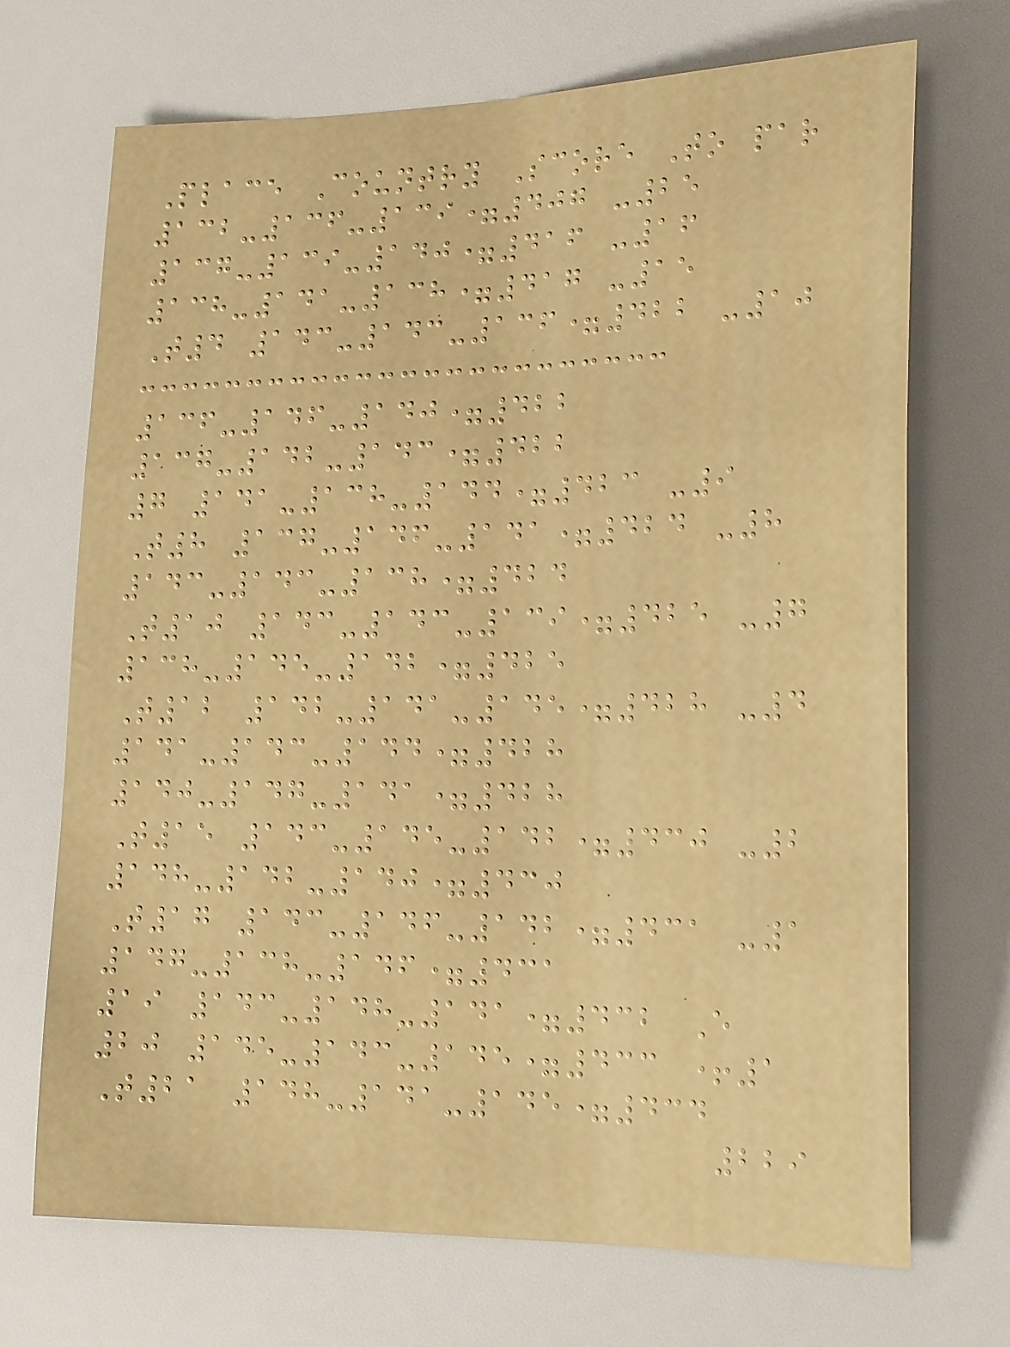Place Country Score To par
132-136-139=407 -25
137-139-140=416 -16
138-141-138=417 -15
T4 143-143-136=422 -10
136-146-140=422
137-142-143=422
7 141-138-144=423 -9
T8 137-146-141=424 -8
143-143-138=424
T10 143-143-139=425 -7
138-145-142=425
T12 142-141-145=428 -4
141-143-144=428
140-147-141=428
T15 143-145-142=430 -2
148-142-140=430
T17 143-146-142=431 -1
147-138-146=431
19 143-148-141=432 E
20 145-143-145=433 +1
T21 148-141-145=434
229
